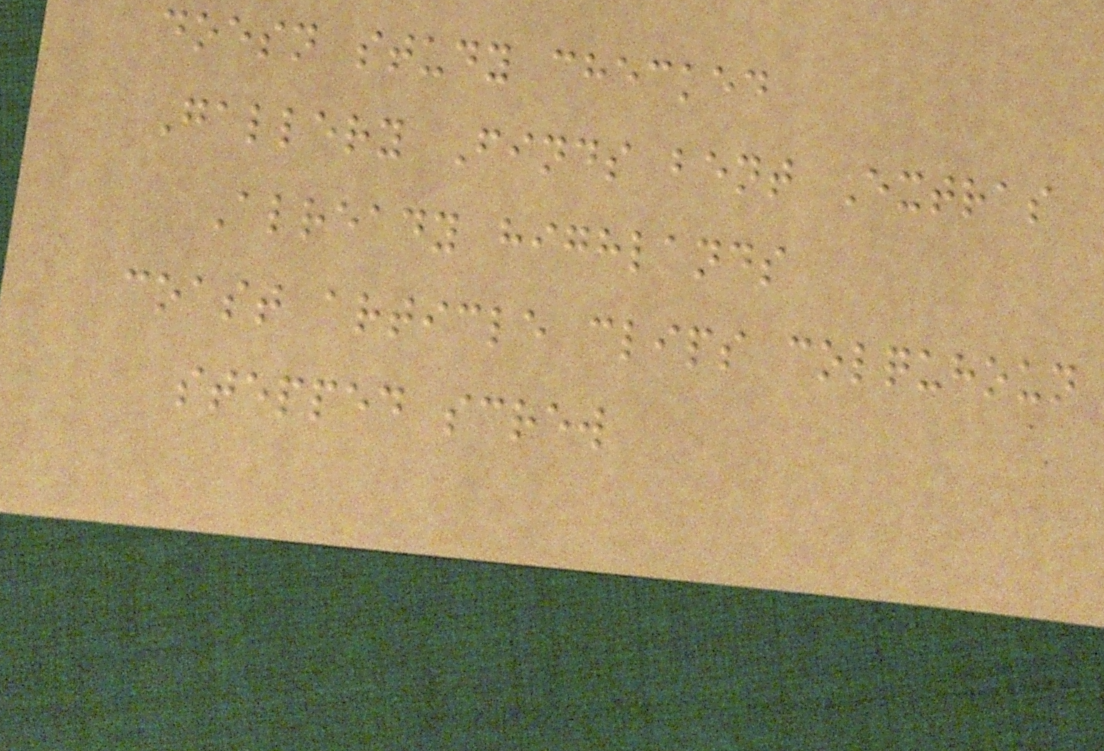doesn study checked
Gallery Finds bent Extras
Already highlands
coast article clips colquhoun
stepped screw
